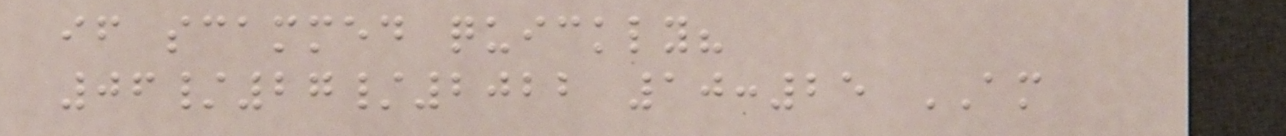if scammed quickly?
06/27/2022 10:25 AM
